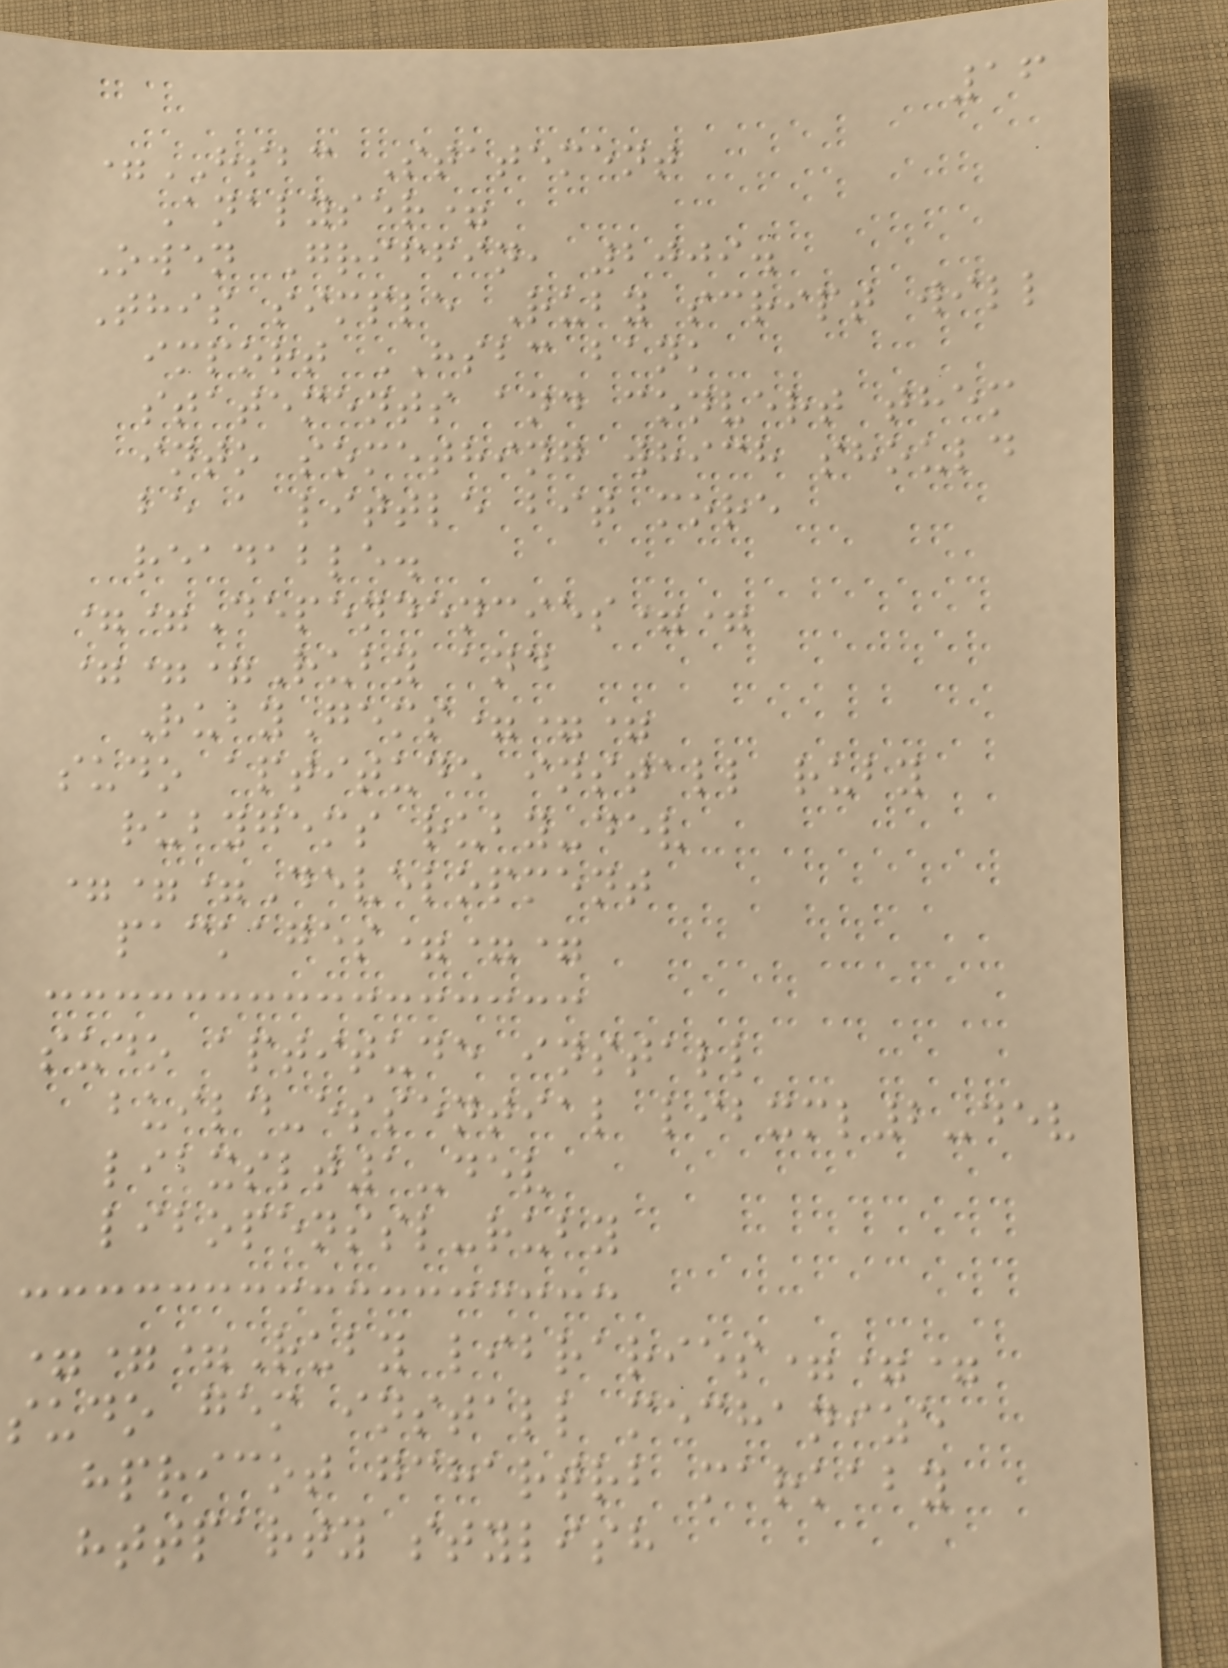16
=HSBC Statement
Analyser=
Owen Griffin, 2009.
This simple Ruby script will
import HSBC bank
statements and convert them
into something which should
be a little bit more
readable.
==Dependencies==
===Ruby and
RubyGems===
sudo aptitude install ruby
rubygems ruby-dev
===Development
packages===
sudo aptitude install
build-essential libxml2-dev
libxslt1-dev
libopenssl-ruby
===Ruby libraries===
sudo gem install mechanize
hpricot gchartrb markaby
httparty stylish
